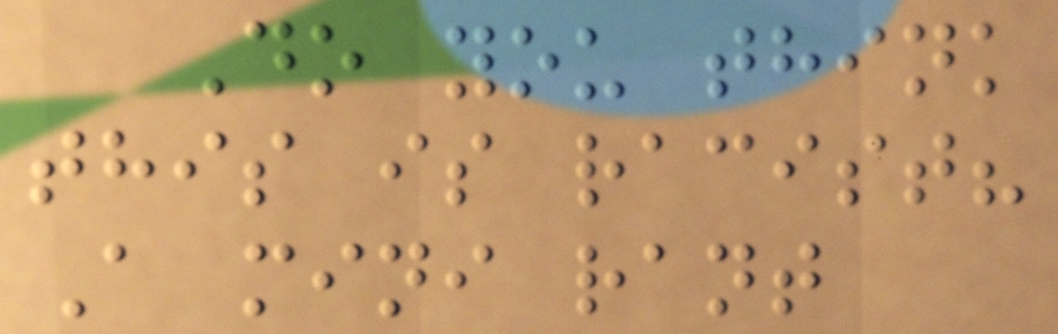Do you think
this is racist?
A mini rant
